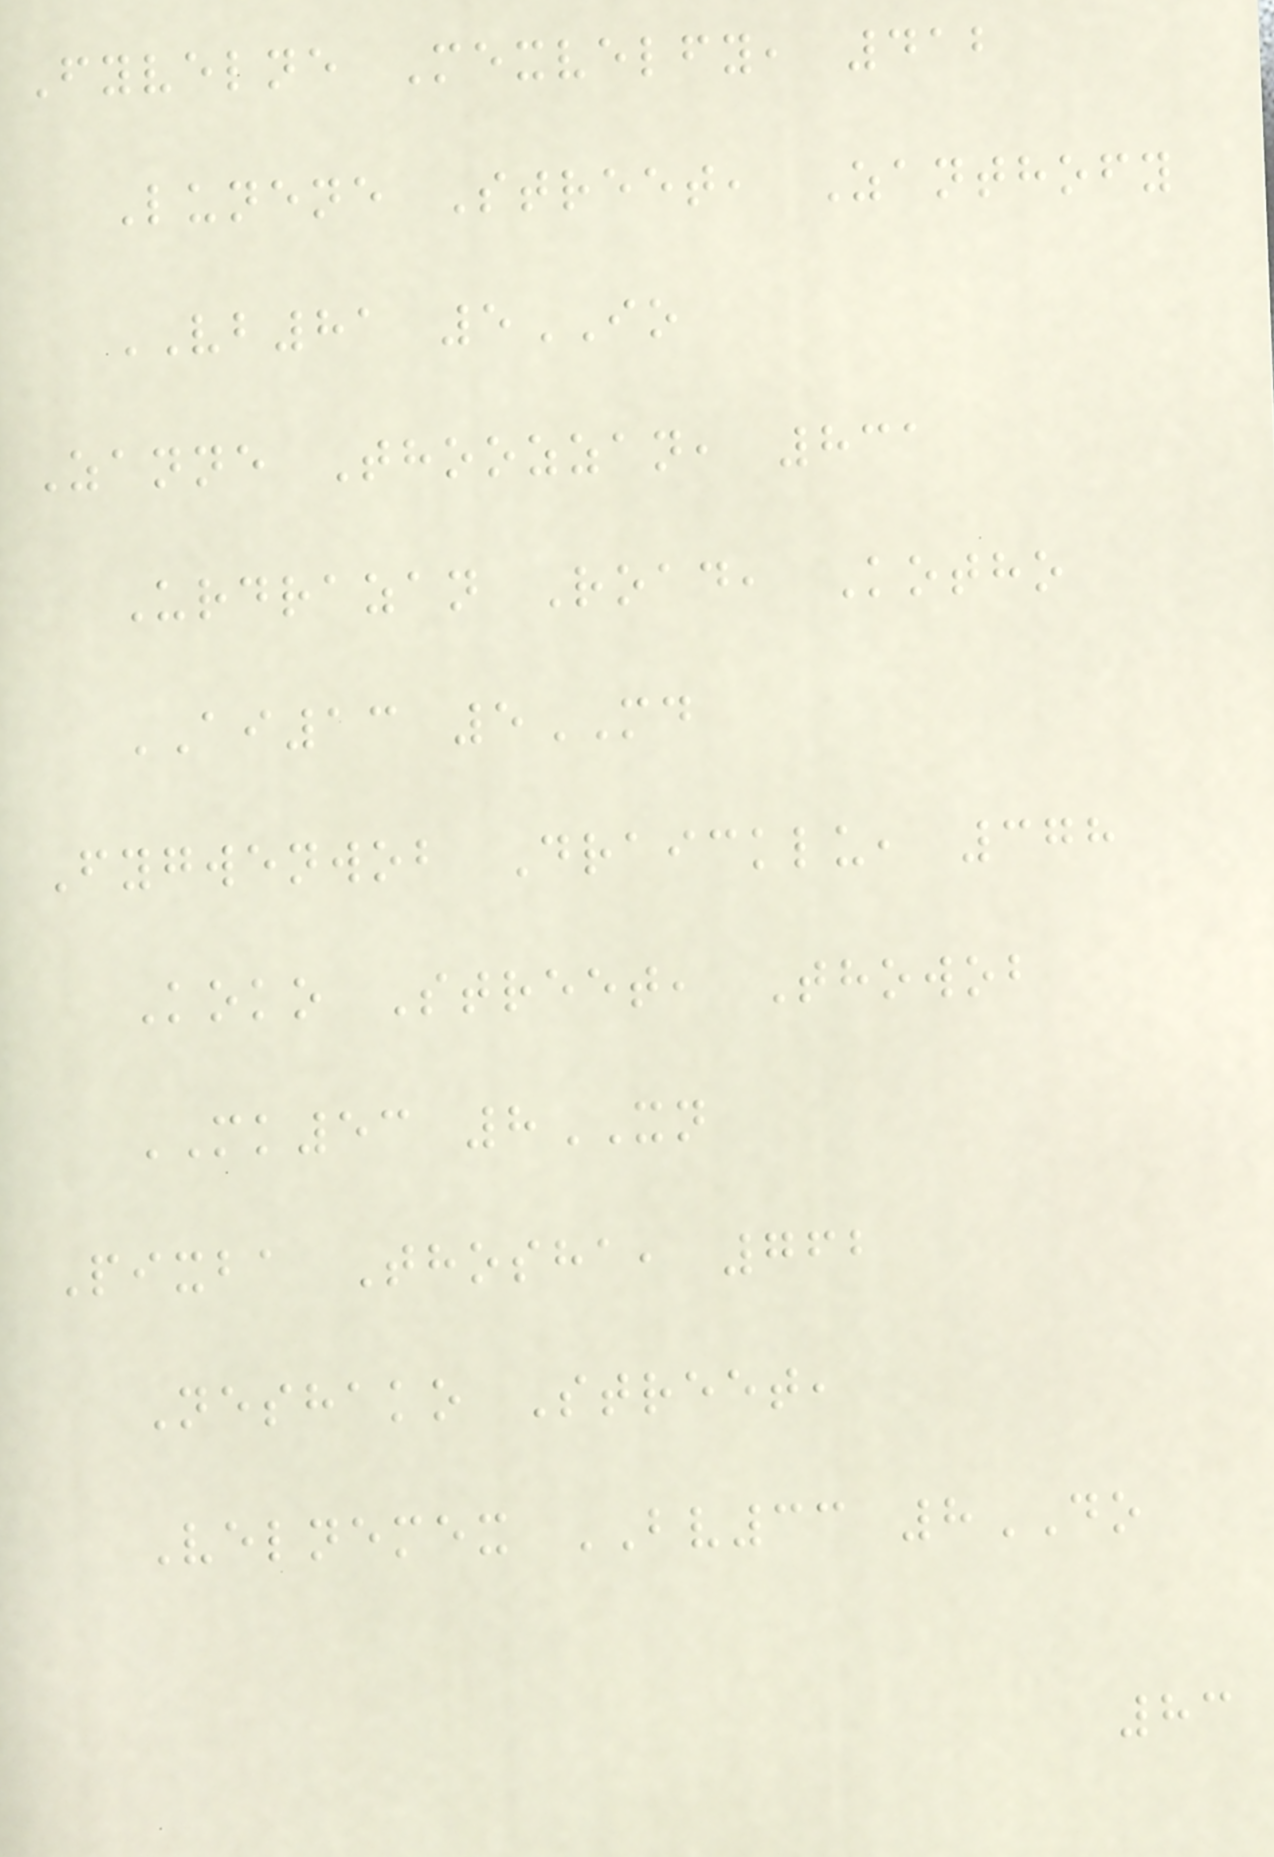Fyvelne Mexvelfy, 412
Lunene Street, Zanthofy
VB81 5IO
Zanne Thoozzan, 831
Urdrazan Road, Kotho
AI13 5MD
Fygwenwob Draicklu, 378
Koko Street, Thowob
MK53 8XN
Pixba Thosha, 762
Neshako Street,
Velnemex BV33 8DO
83
